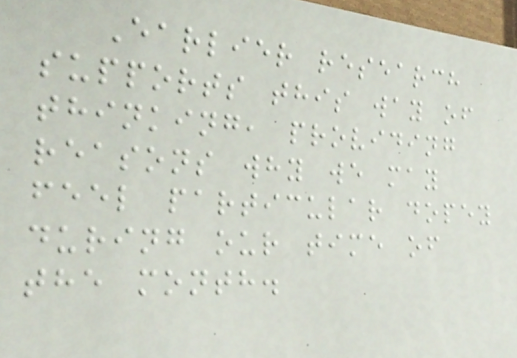Earlier research
supports this way of
thinking, providing
reasons why we may
feel particular dopey
during our time of
the month.
